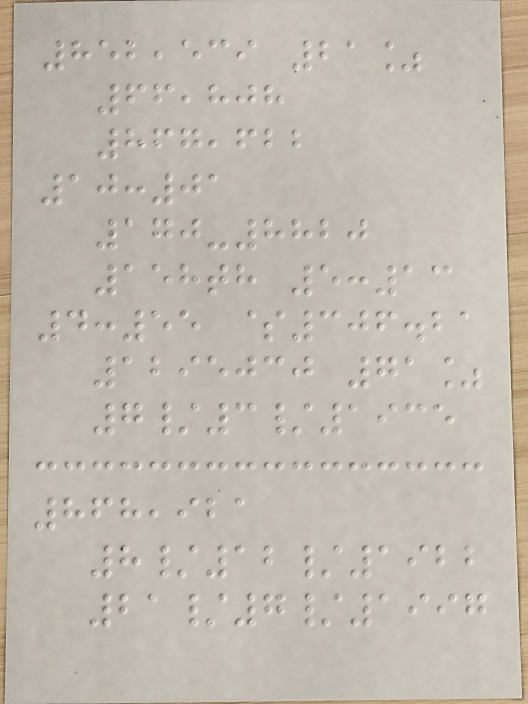852,539 21%
66,808
867,622
10:01
170-8820
158th 5:13
4:55 $306.21
1295030 71%
7/3/1935
868,921
8/12/1922
21/7/1997
